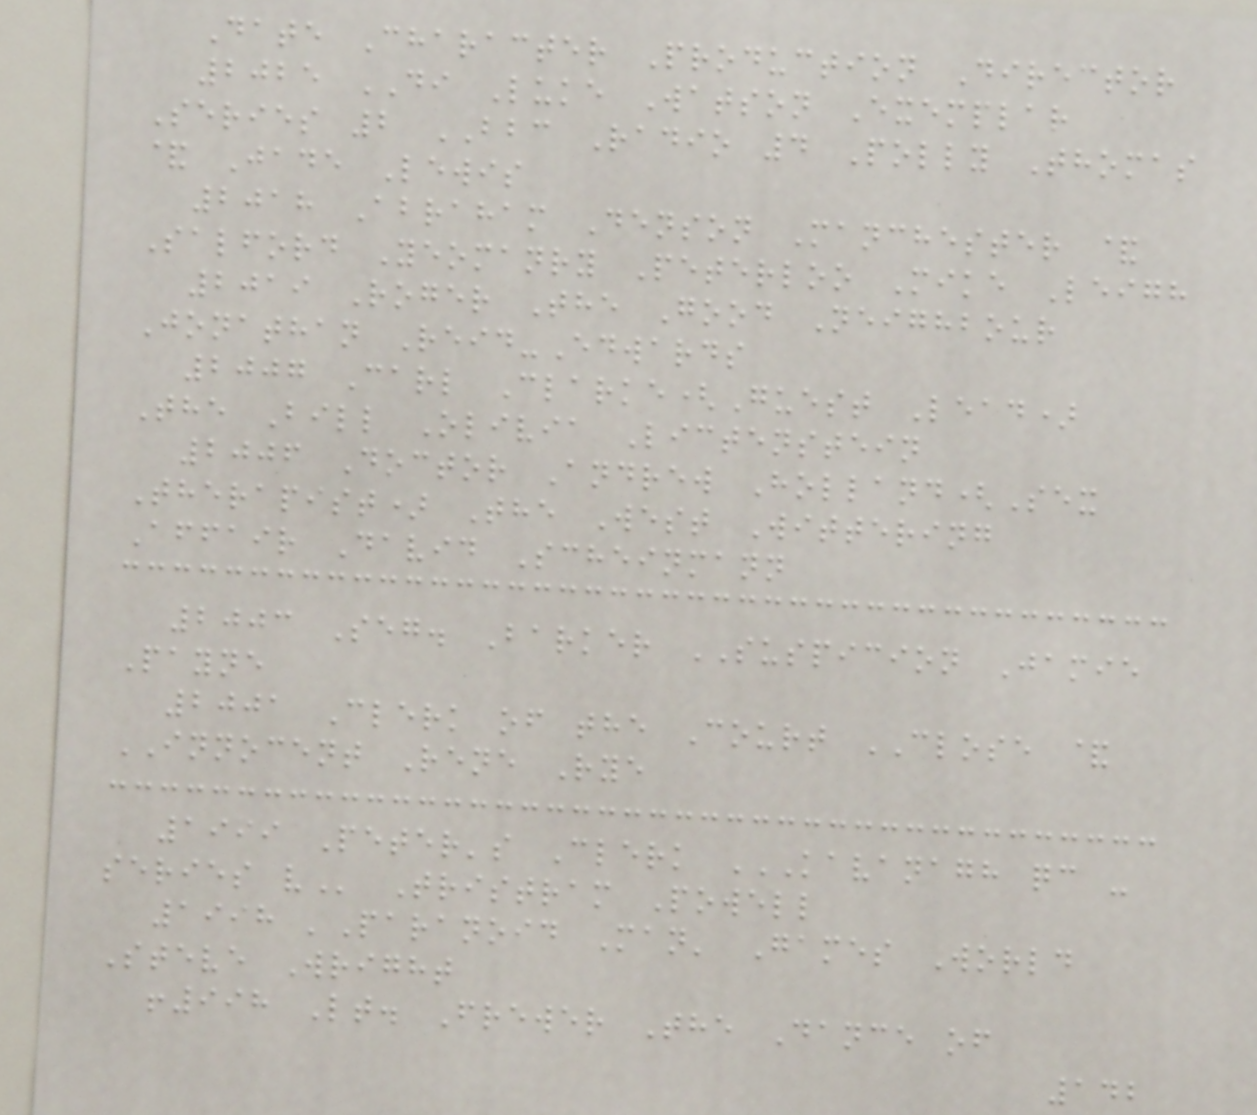Date Character Production Director
2025 DI Luke Watson Exemplar
Series 2 BBC Radio 4 Polly Thomas
& Jade Lewis
2018 Abraham Denson Manchester &
Salford Yeomanry Peterloo Mike Leigh
2019 Roger The Good Neighbour
Jonathan Reid-Edwards
2007 Carl Clarke(Guest Lead)
The Bill Olivia Lictenstein
2006 Doctor Andrew Holland(Sex
Therapist) The West Wittering
Affair David Scheinmann
2003 Seg. Barker SUSPICION Jamie
Payne
2001 Clerk of the Court CLOSE &
INNOCENT Rene Rye
1999 Peter's Clerk KAVANAGH QC -
SERIES V Tristram Powell
1998 'Paranoid Man' Games World
Steve Wright
!998 Lt. Frewer The Dance of
142
